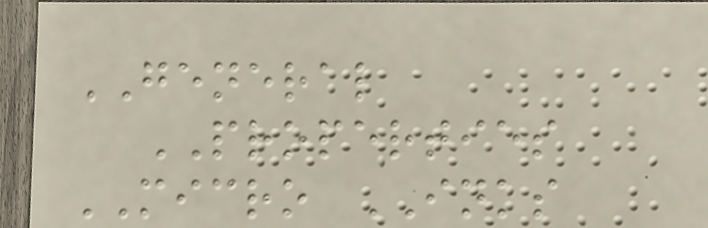GENERAL
PROPERTIES
MICRO INKS
